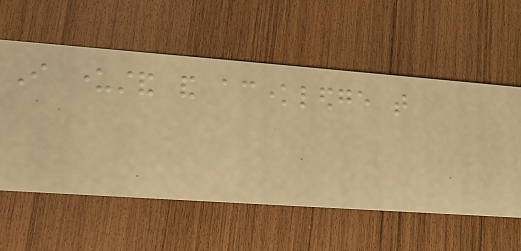I understand and acknowledge that
